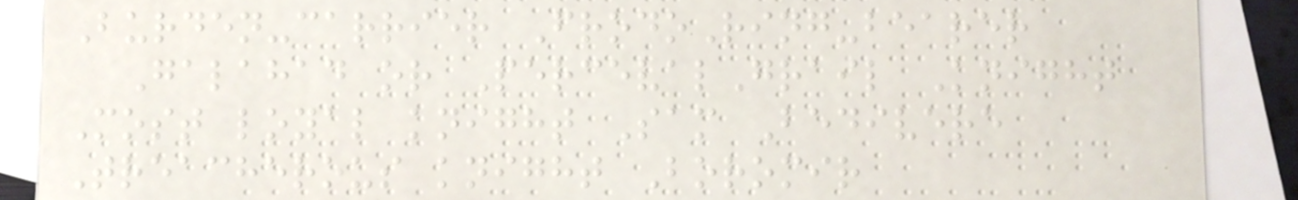Burden-carrier FrodoRing-bearer
Galahad or PercevalGrail Knight
Most loyal knight Sam Bedivere
Treacherous knight Boromir
